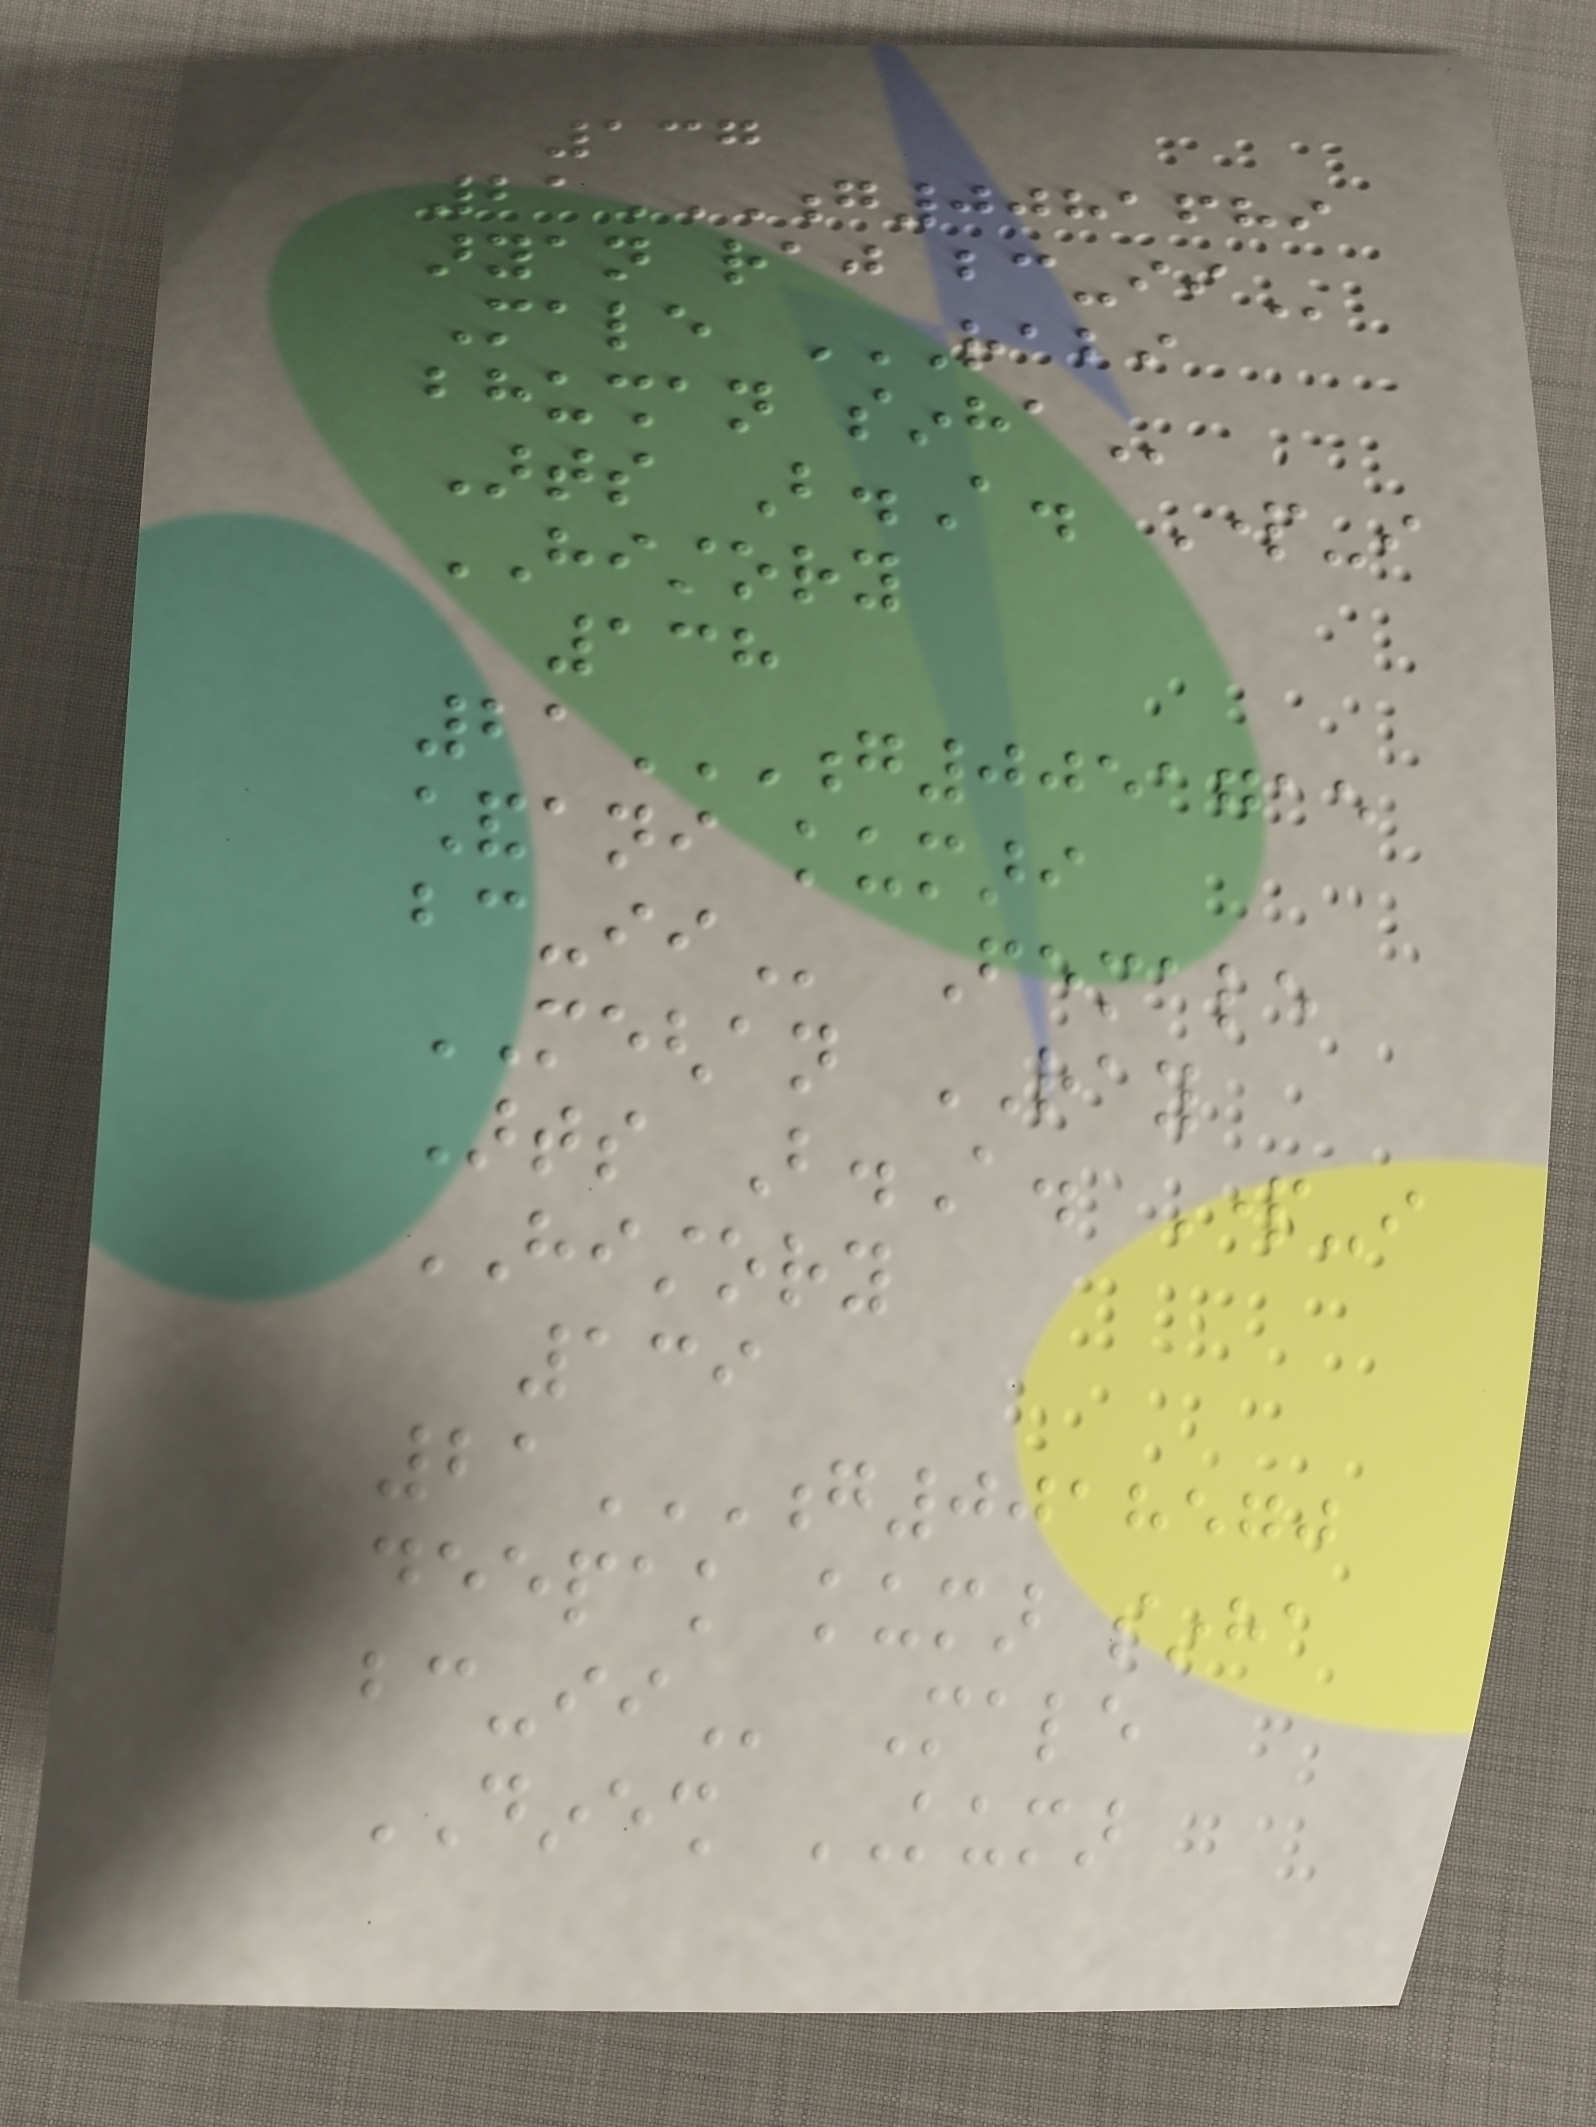137
21G0081689
ARYAN RAJ BC-II
Male RABI
BHUSHAN SINHA
Arts B.A. Part-i
HISTORY
138
21G0051715
CHANDANI KUMARI
BC-II Female
MEGHAN RAY
Arts B.A. Part-i
HISTORY
139
21G0018570
DEEPAK KUMAR SINHA
BC-II Male
DINESH KUMAR
